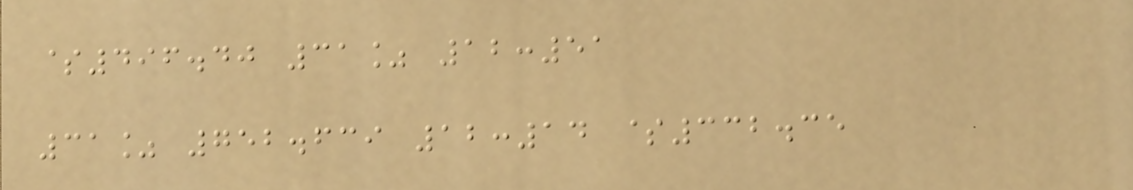$496.40 31% 12:51
31% 752.639 12:14 $332.35
